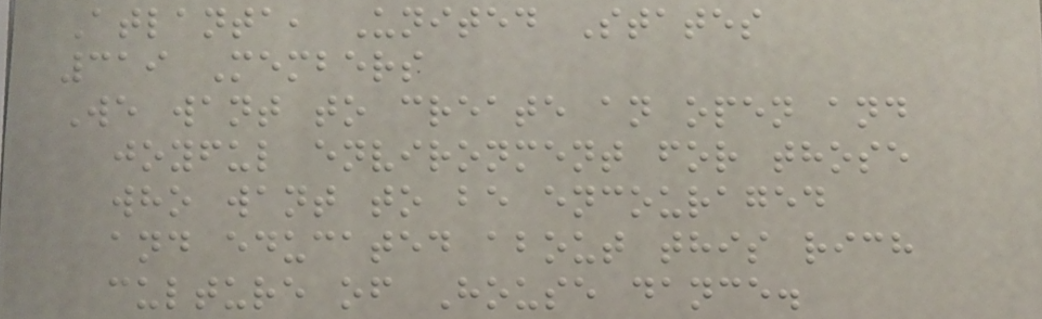Atlanta, United States
319 Members
We want to create an open and
joyful environment for those
who want to be encouraged
and educated about this rich
culture of House dance.
